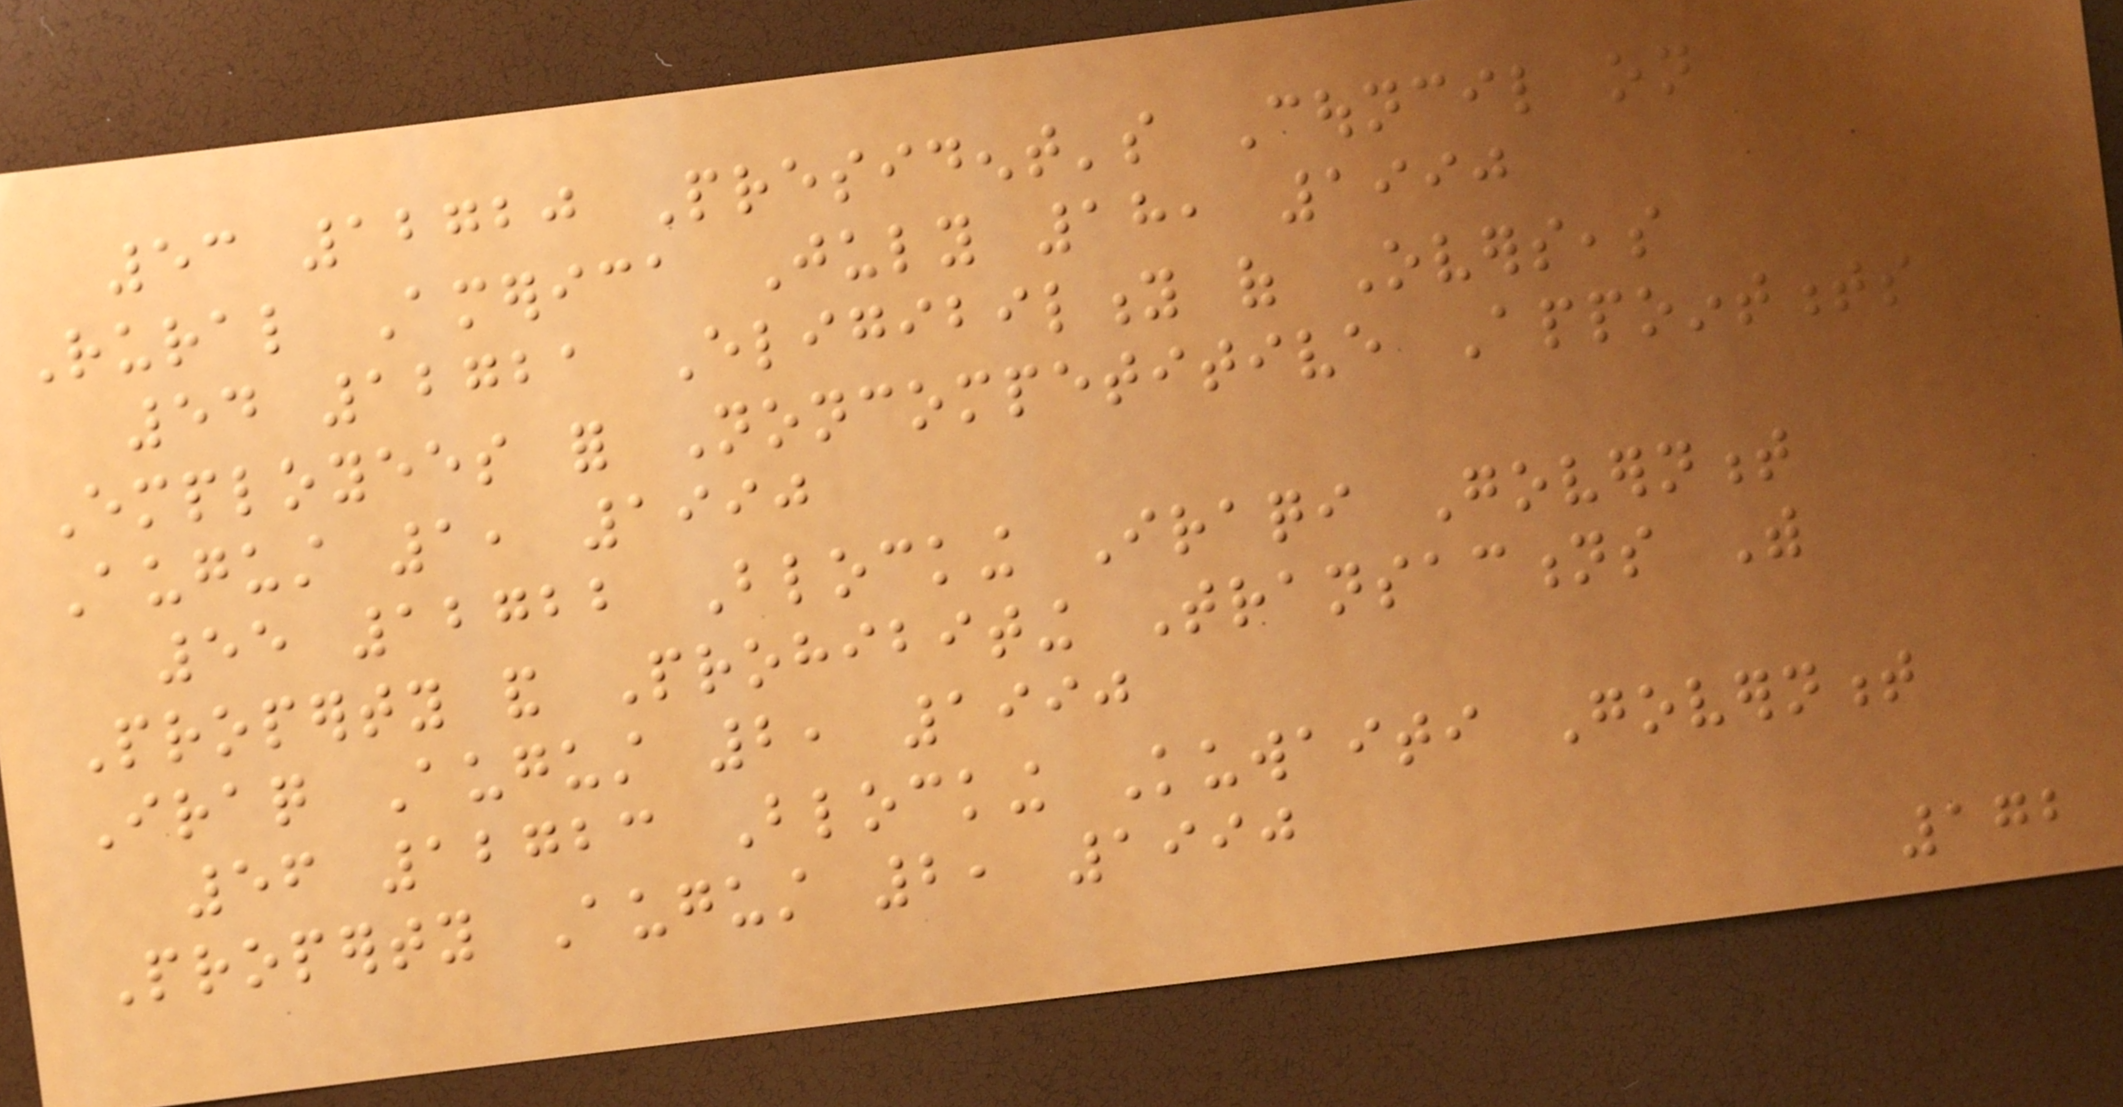53 12720 President's Council on
Rural America July 18, 1990
54 12721 Eligibility of Overseas
Employees for Noncompetitive Appointments
August 1, 1990
55 12722 Blocking Iraqi Government
Property and Prohibiting Transactions With
Iraq August 2, 1990
56 12723 Blocking Kuwaiti Government
Property August 2, 1990
172
